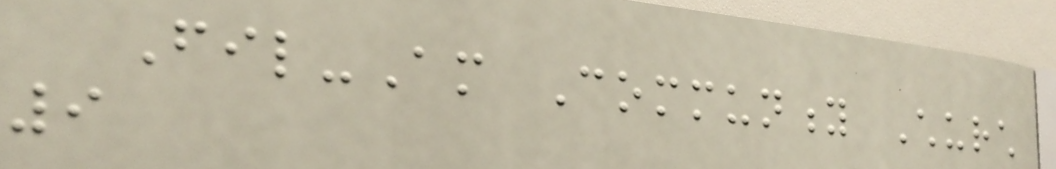Fil-Am Community Church
9
